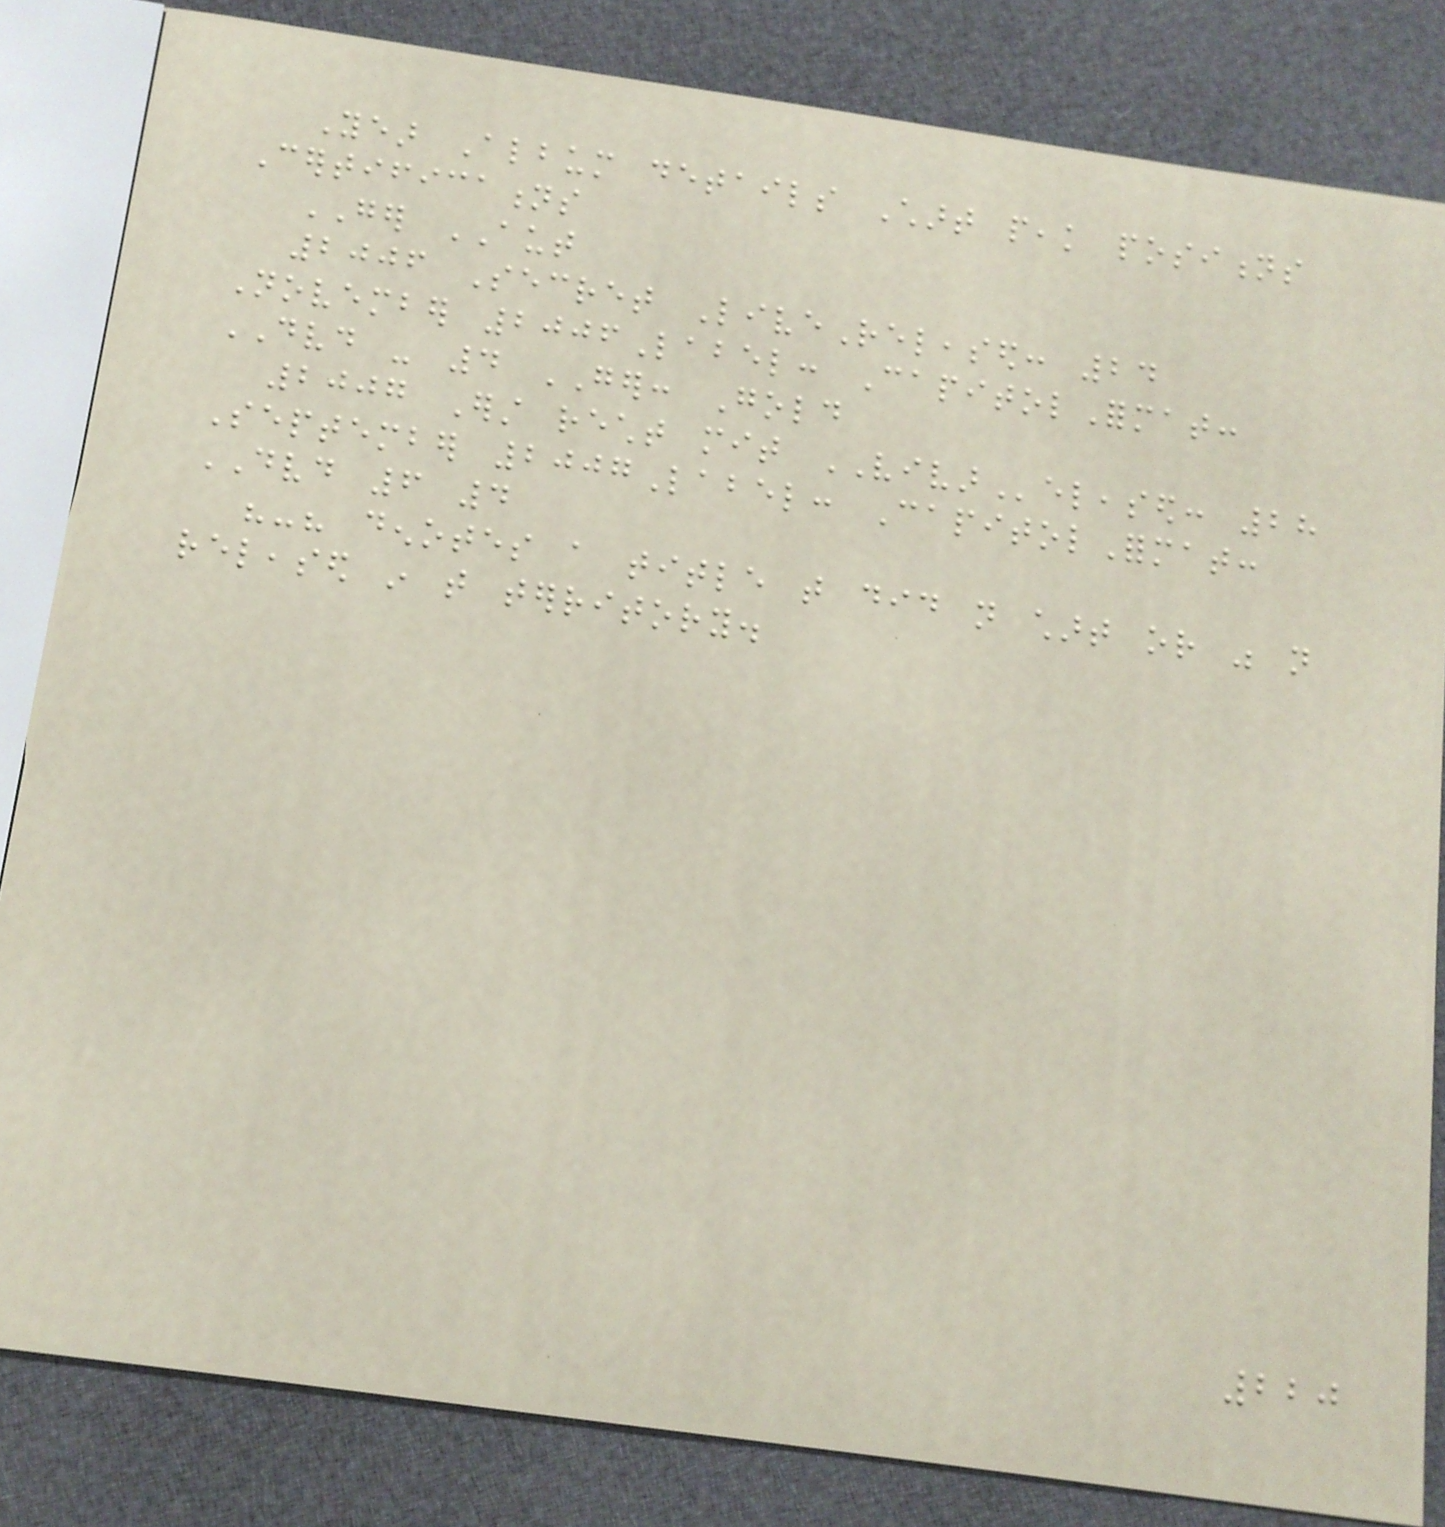Year Album details Chart peak positions
Certifications
GER AUT
2006 Secret LiveReleased: 24
November 2006Label: CapitolFormat:
DVD - 4 GER: Gold
2007 Erst recht mit VIVAReleased: 28
September 2007Label: CapitolFormat:
DVD 6 4
"-" denotes a title that did not chart or was not
released in that territory.
220
